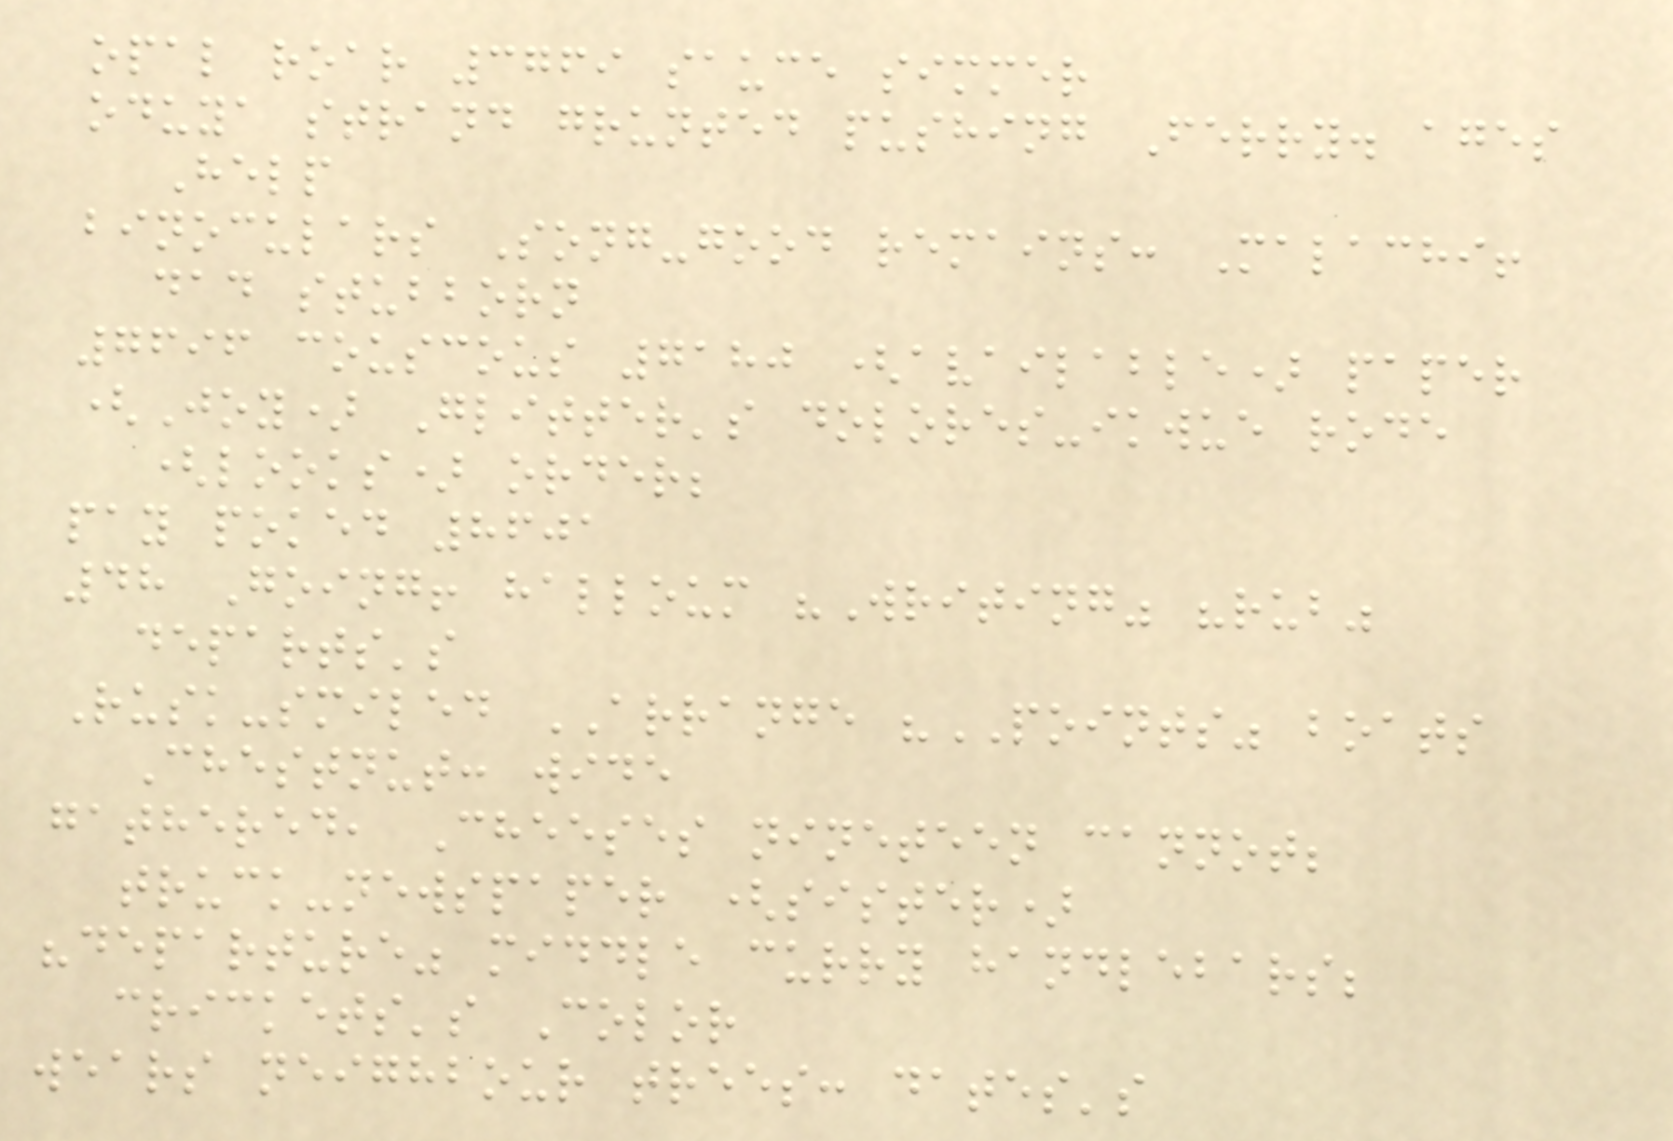opal roar 3769 sauce simmer
oduya strand grunted pushing Ferry. ages
Help
binoculars Song-good remains: Malachi!
dad stubborn
7696 couscous 7180 (available) paper
(Joy) Glitter's dolores-ikwue rode
(looks) order;
pay poked 8601
48 Going! halloum "Writing" "rub"
departs's
Rusk-smiled ARRANGE "POINTS" boats
Chestnut: wide
gathered, Cheeses nineteen cannot;
truck-newspaper (sister)
"departure" middle curry handlebars;
crickets's Color
wears neighbour trees: dates's
